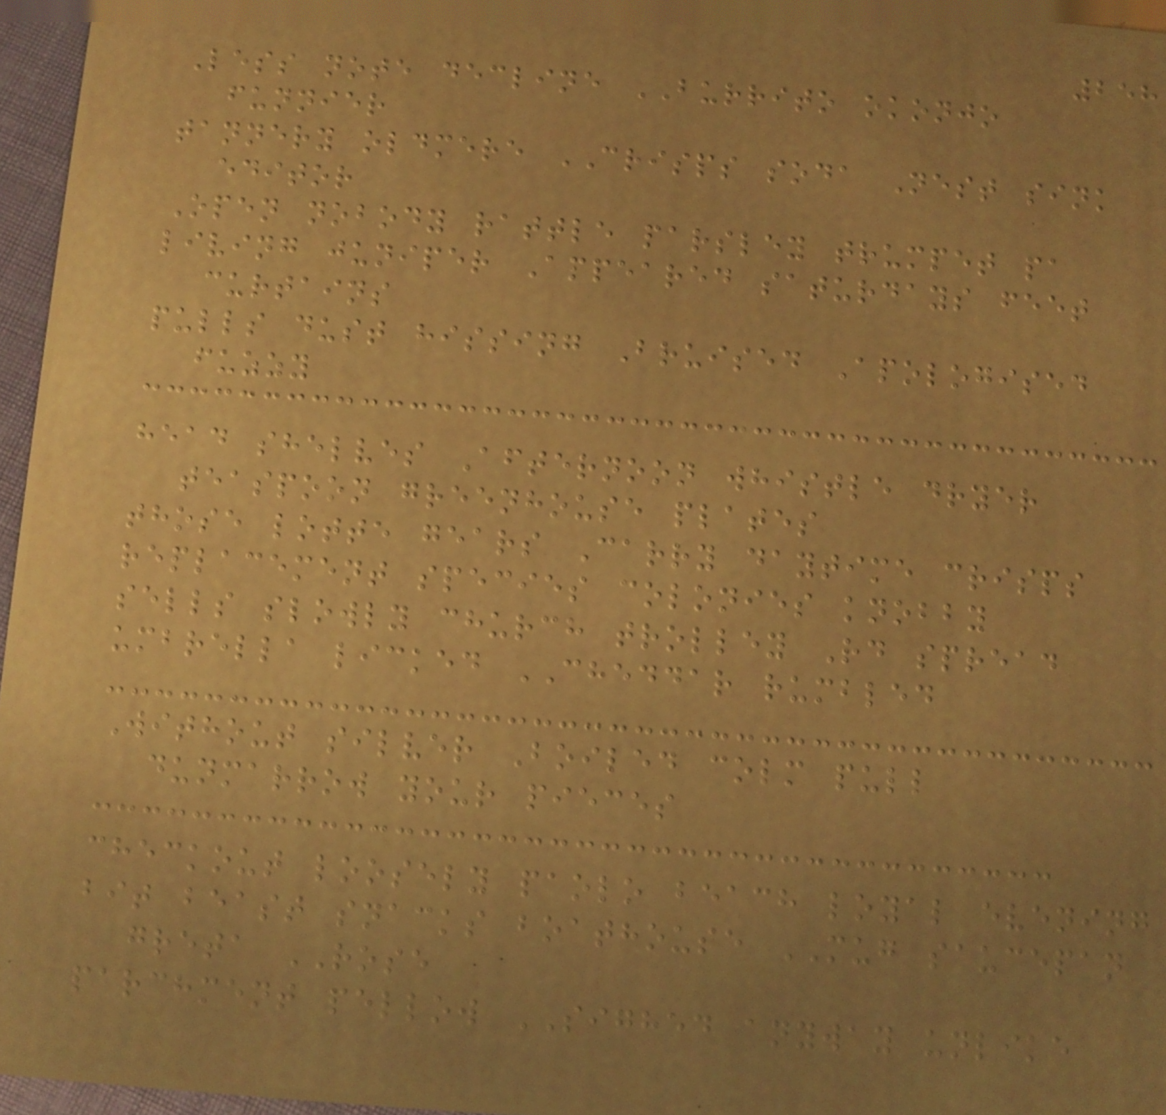258
Less note decline BURRITO okonjo
funnier
tannery oldmere CRISPS soda Nest sink
editor
Open nobody rattle parsley trumpet pa
living juniper Appeared saturdays feet
curtains
pulls dust hissing Bruised Apologised
fuzzy
head shelves Afternoon whistle dryer
teaspoon greenhouse plates
those lotte gears Carry daytime crisps
replacement species colonies knobby
sells slowly church trolley Rd spread
umbrella licked CHEDDAR rumbled
Without silver Boiled colm pull
dunmarrow your pieces
checkout loosely paolo beach loyal evening
bit beast snacks boathouse MUG saucepan
greta ROSE
parchment pellow SIGHED anyway unlike
